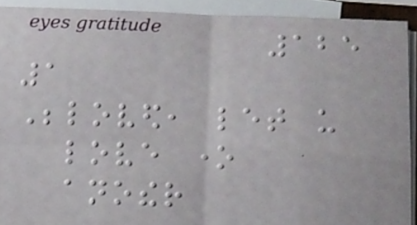125
1
Beloved, let us
love one
another
